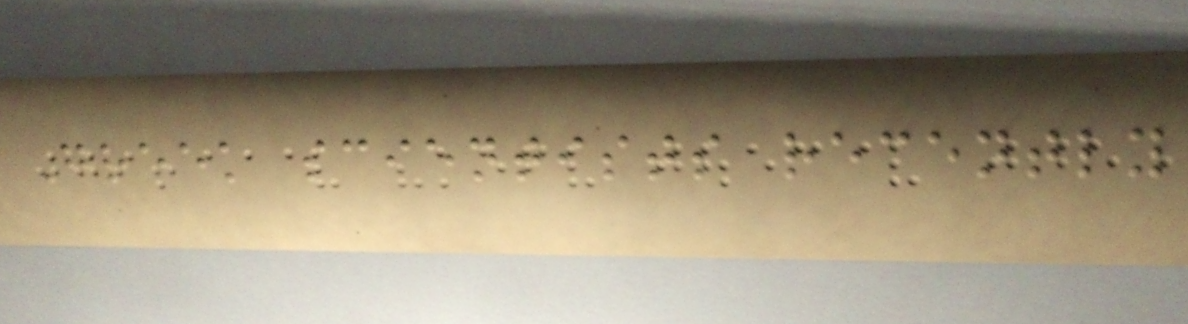Greek scientists recently
